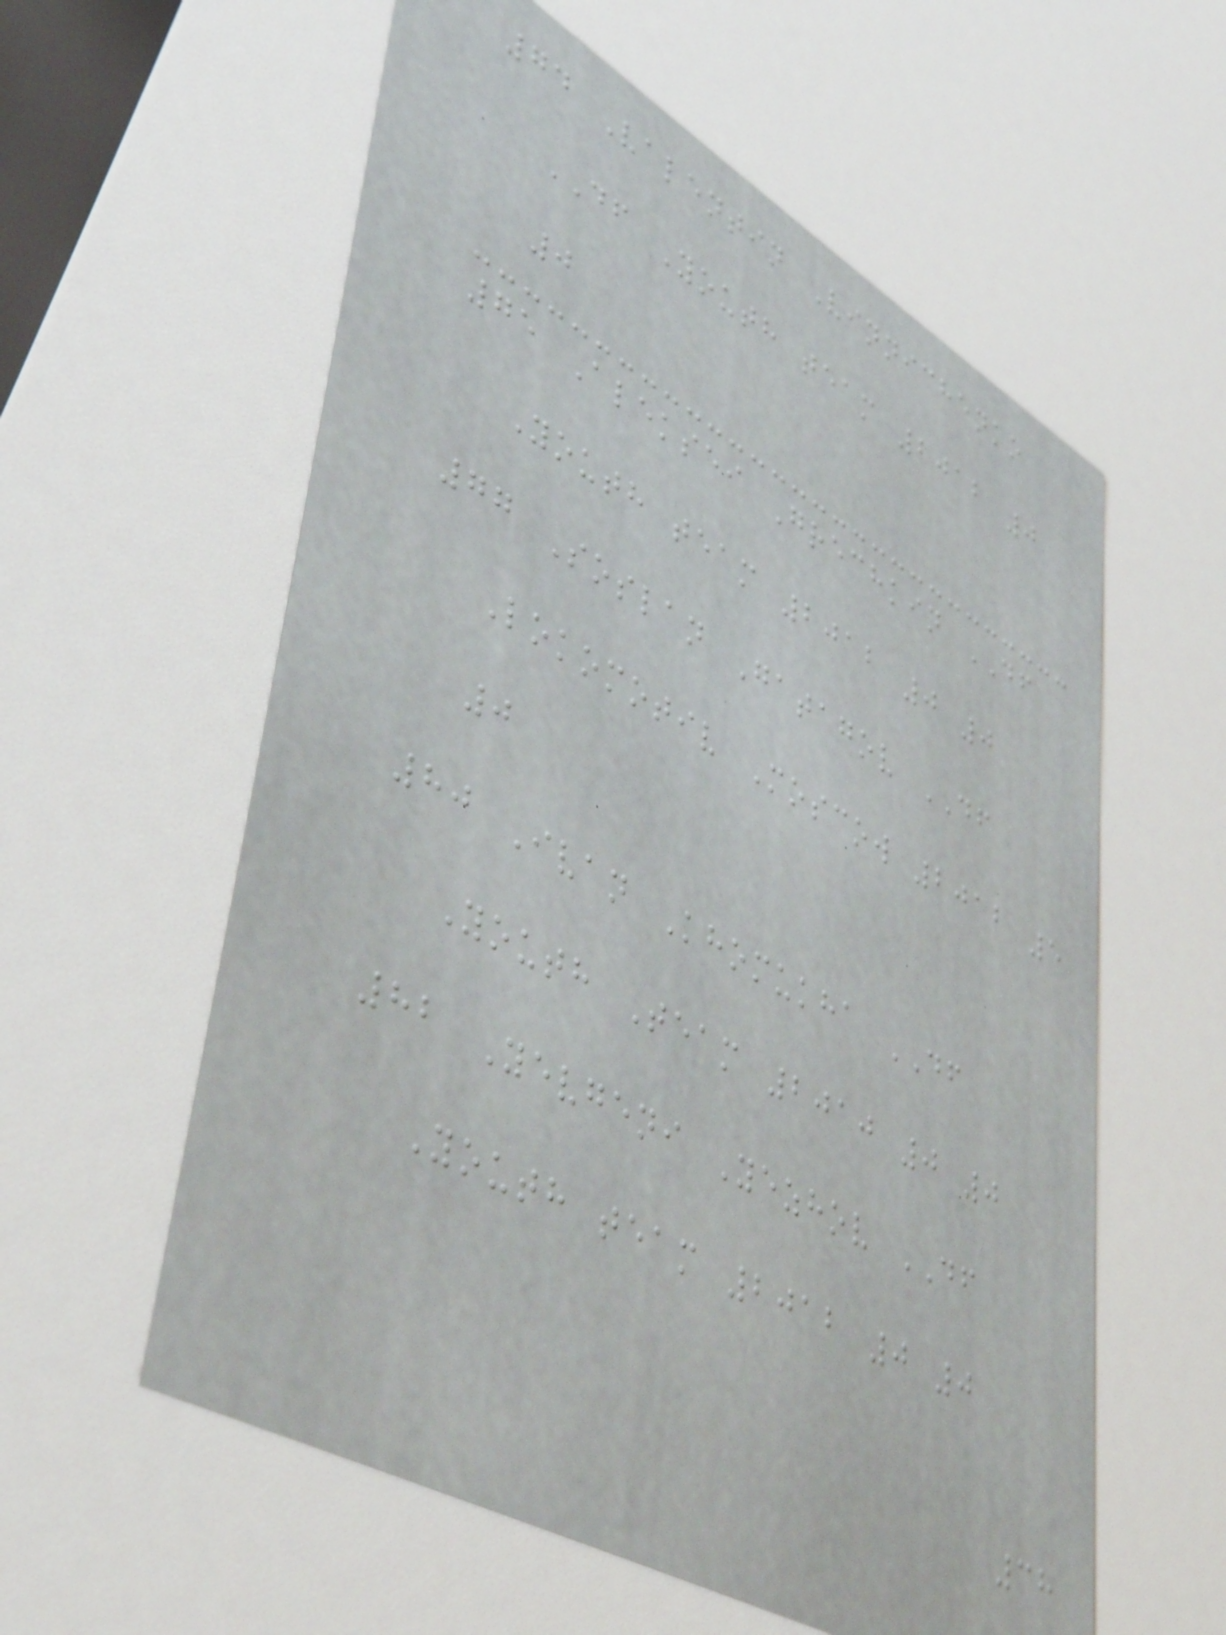74 Valentin Vinnichenko
DF Youth team 2012 0
0
75 Aleksei Grechkin DF
Youth team 2012 0 0
77 Soslan Gatagov DF
Lokomotiv Moscow 2012 5
0
80 Ivan Khomukha DF
Youth Team 2010 0 0
82 Yevgeni Yezhov DF
Youth team 2012 0 0
38
